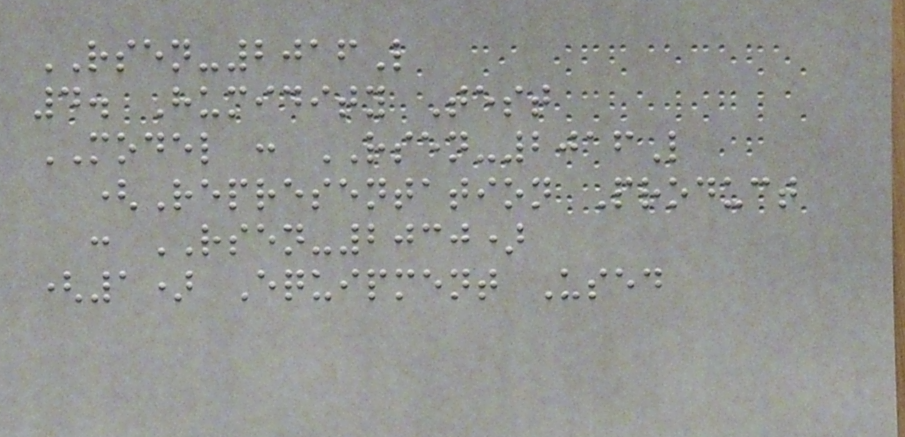RSEN-2016L
4. Humidity Test
MODEL : RSEN-2016L
(Representation Product
: RSEN-2030)
(1) Equipment Used
